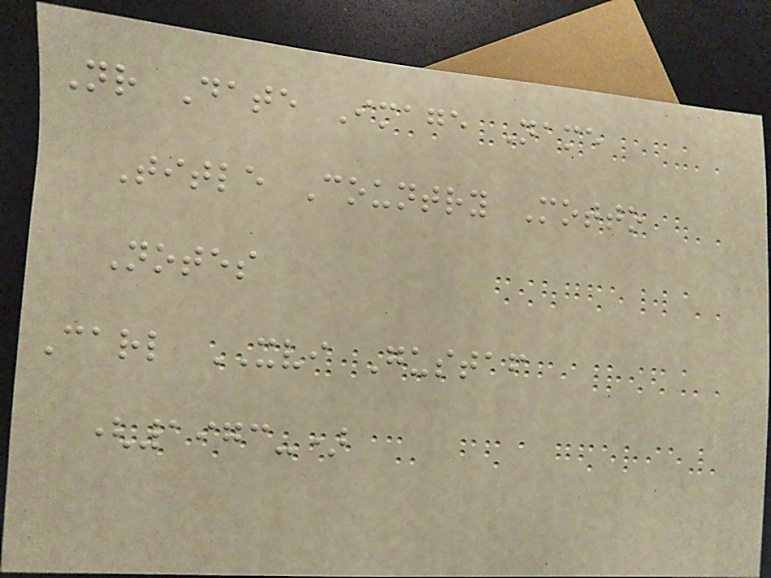Nr Date Image Name
Title Country Motto
Notes
Carl XVI Gustaf
(1973-)
